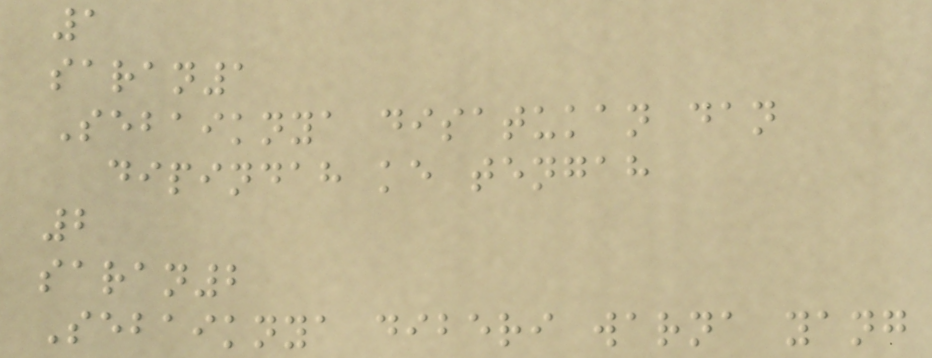1
saran1
Sebaiknya disatukan dan
dipindah ke tengah
2
saran2
Sebaiknya diberi warna yang
